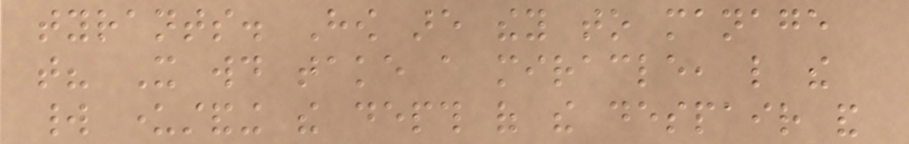tyrants. How are they to manage
that? It would take a miracle, like the
world understanding the depth of the despair and
